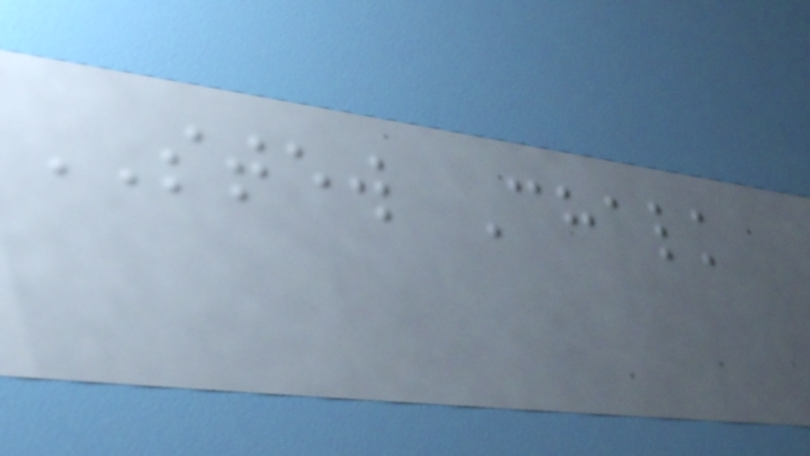STEW Chalk
